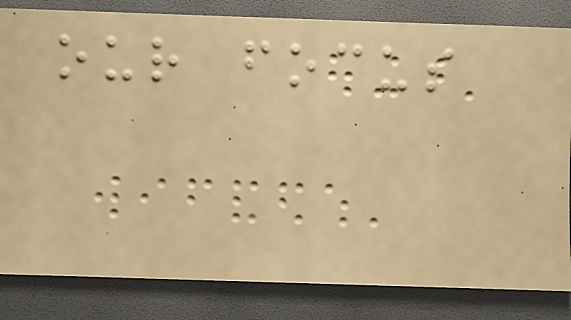our focus
